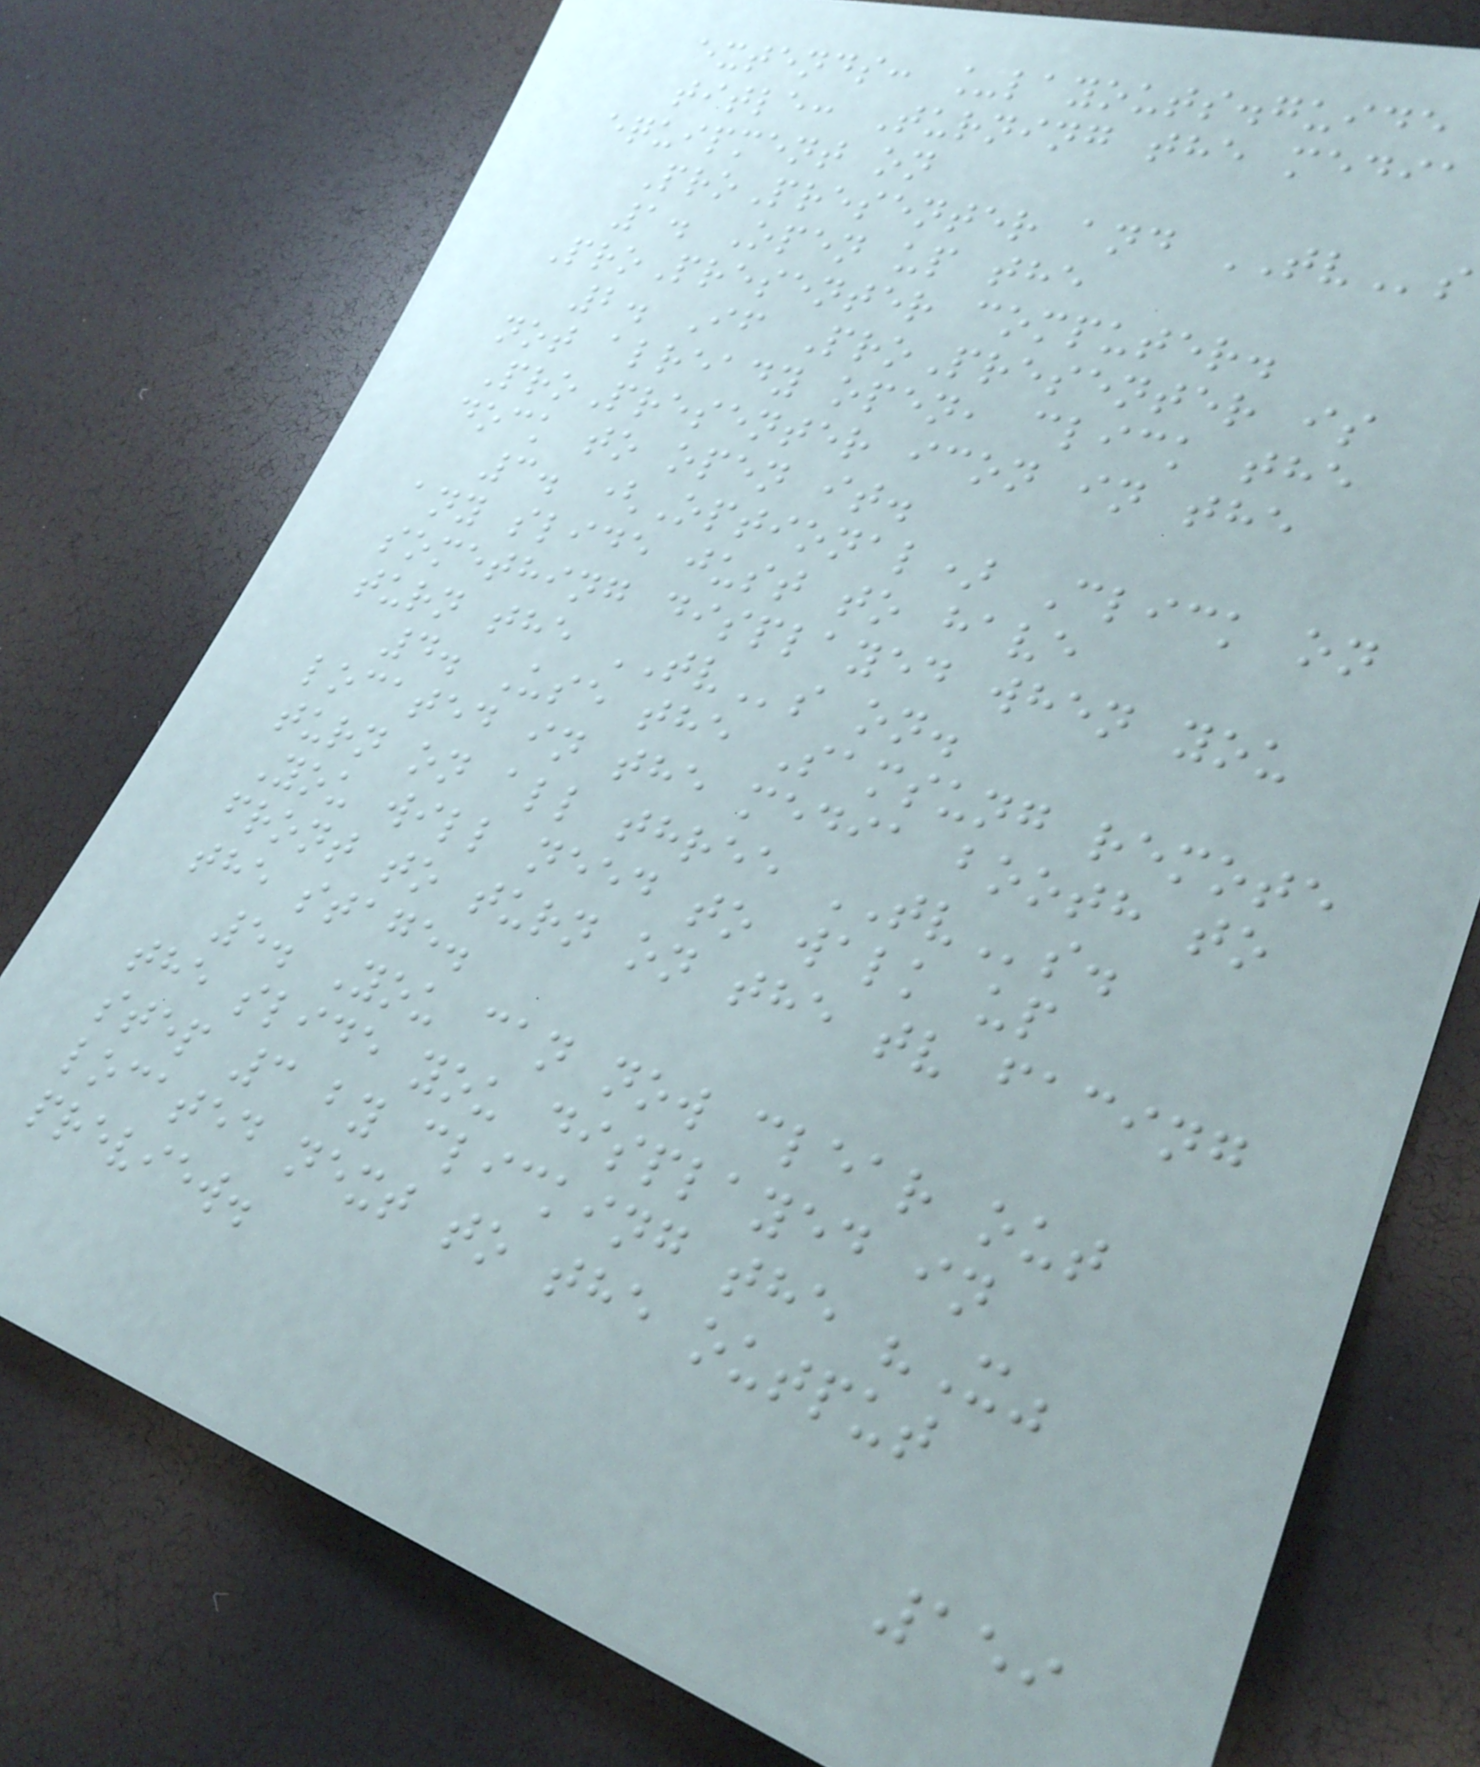extends: _layouts.guide
title: Turning the media
equipment on
ProPresenter and TVs
1. Open up the
ProPresenter computer.
2. If ProPresenter is
not already open, click the
ProPresenter icon in the
dock to open it.
3. (Optional) Click on
any slide just to have
something displayed when you
turn the TVs on.
4. Use the Samsung remote
located in the media booth to
turn on all three TVs.
You will need to walk up
front to turn on the tv facing
the stage.
5. You can now clear out
the slide you displayed in
step 3 by clicking the "X"
located next to the output
preview.
159
